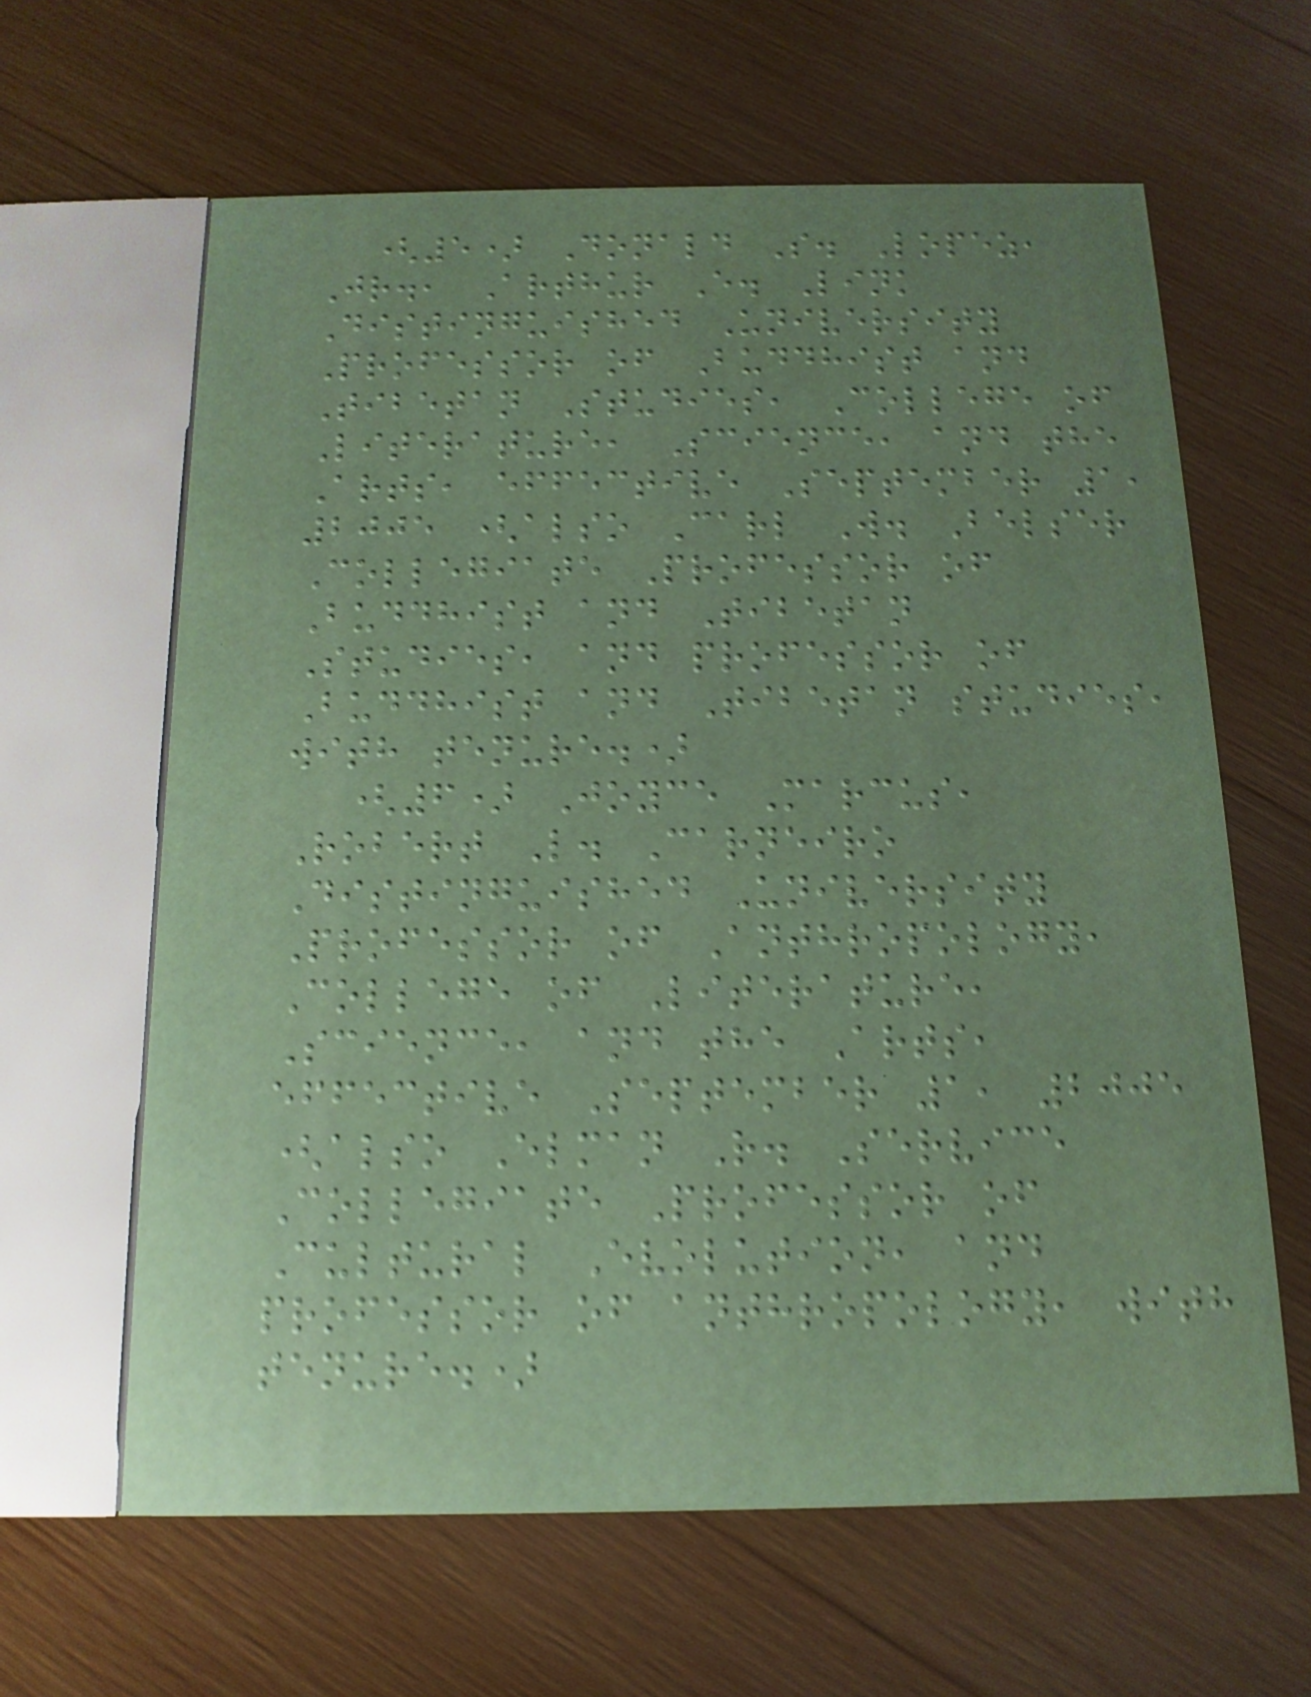(5) Donald S. Lopez,
Jr., Arthur E. Link
Distinguished University
Professor of Buddhist and
Tibetan Studies, College of
Literature, Science, and the
Arts, effective September 1,
2005 (also Carl W. Belser
Collegiate Professor of
Buddhist and Tibetan
Studies, and professor of
Buddhist and Tibetan studies,
with tenure.)
(6) Joyce Marcus,
Robert L. Carneiro
Distinguished University
Professor of Anthropology,
College of Literature,
Science, and the Arts,
effective September 1, 2005
(also Elman R. Service
Collegiate Professor of
Cultural Evolution, and
professor of anthropology, with
tenure.)
